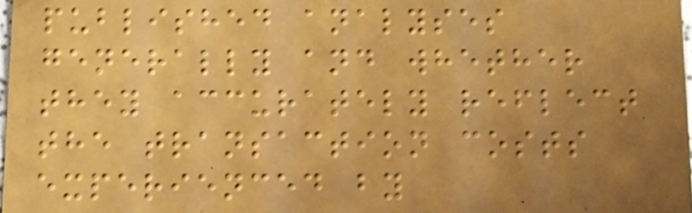published analyses
generally and whether
they accurately reflect
the transaction costs
experienced by
